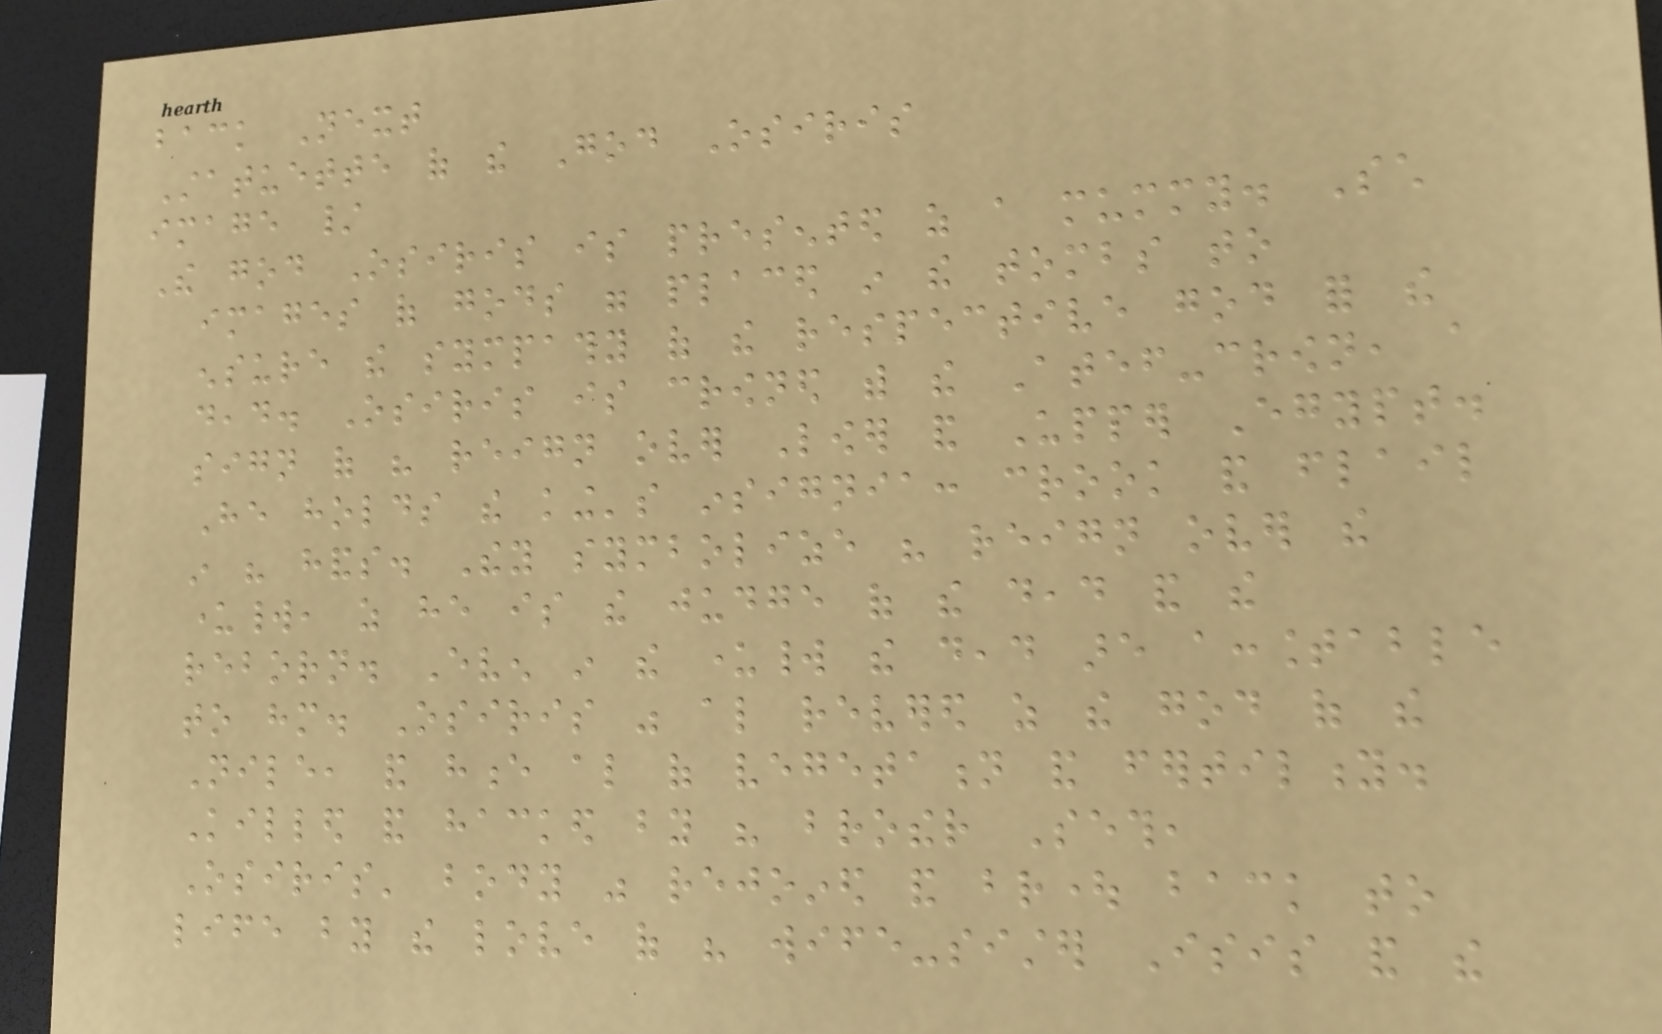back Next
Statuette of the God Osiris
image /
The god Osiris is presented as a mummy. Such
images of gods were placed in the tombs to
ensure the sympathy of the respective god for the
dead. Osiris is crowned with the Atef-crown, a
sign of his reign over Lower and Upper Egypt.
He holds the king's insignia: crook and flail
in his hands. They symbolize his reign over the
underworld, as he is the judge of the dead and the
reborn. Even in the underworld the dead are accountable
to him. Osiris was also revered as the god of the
Nile, and hence also of vegetation and fertility.
Killed and hacked by his brother Seth,
Osiris' body was rejoined and brought back to
life by the love of his wife-sister Isis and the
